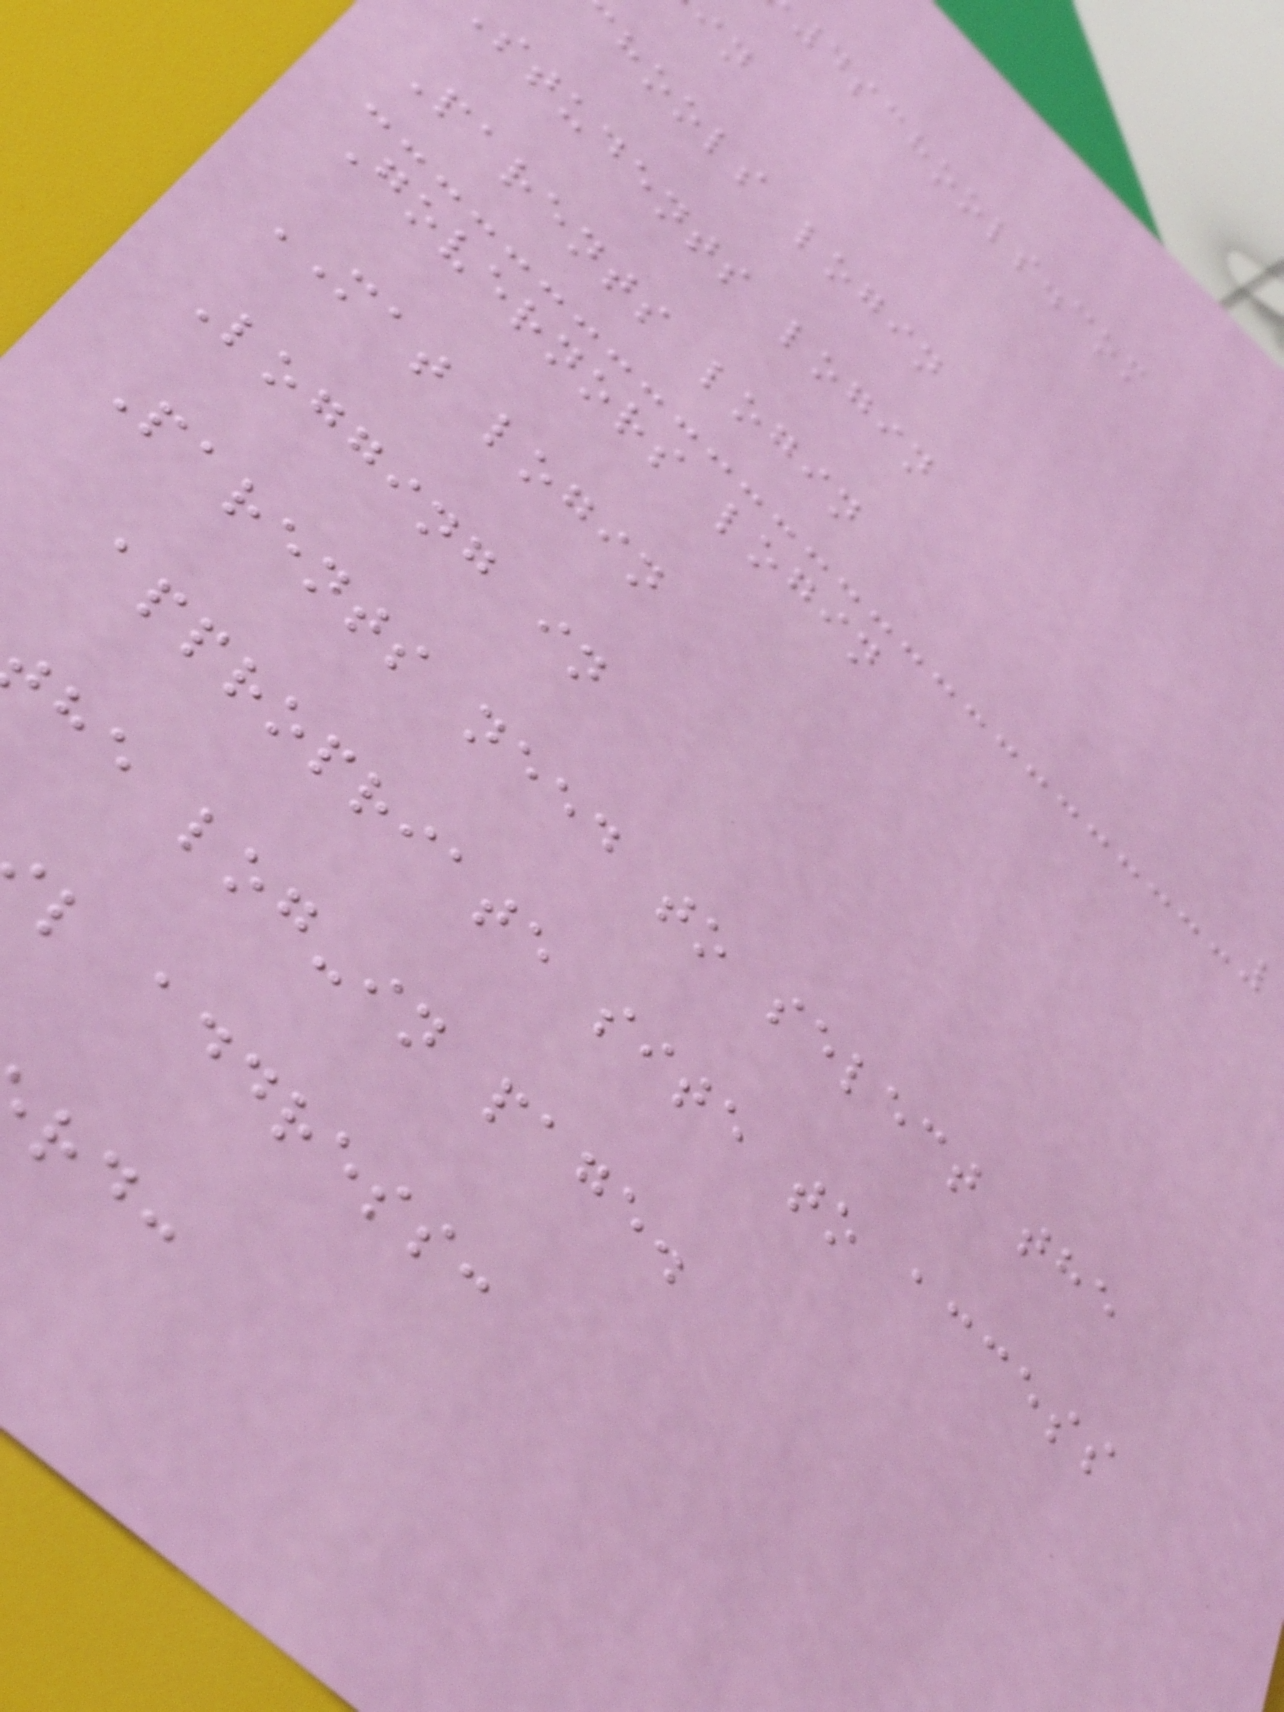4schools.com
hools login
students login
Parents login
Governors login
MAT login
Logging in
Parents need to select the
appropriate site to access
he log-in page.
l address:
